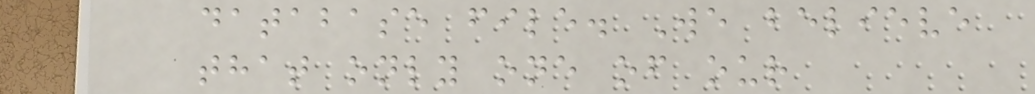database file. We believe
that only one of our
